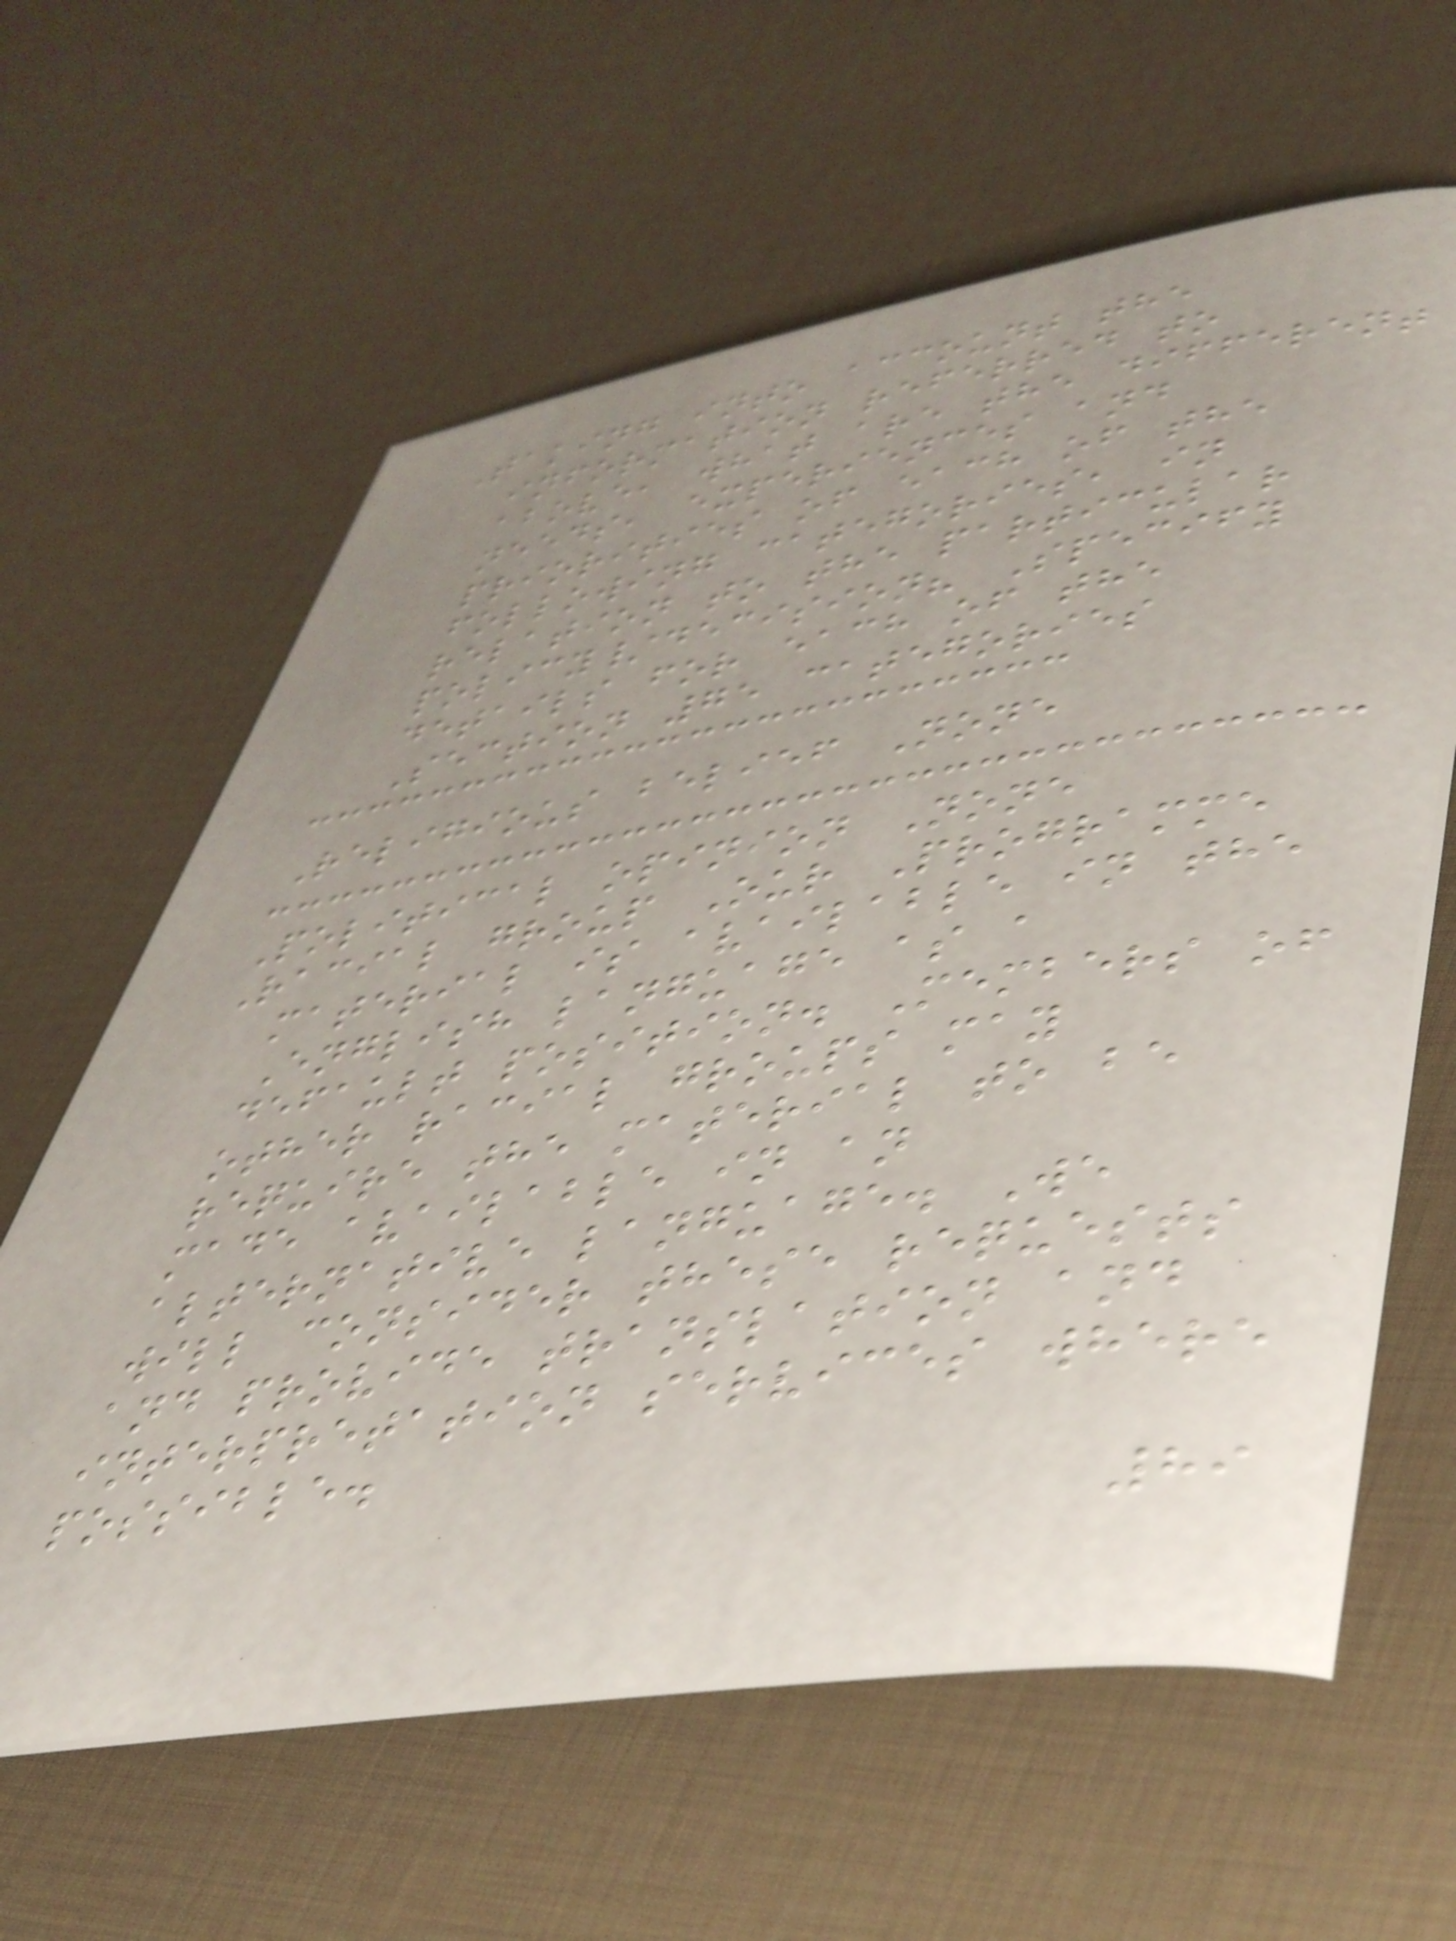Taking into account the
information referred to
above, what are the different
needs, experiences and
priorities of each of the
following categories, in
relation to the particular
policy/decision? Specify
details for each of the
Section 75 categories
Religious belief None
Political opinion None
Racial group Our Programme
material is available in the
English language as a
default position. Members of
other racial groups may
require the material to be
made available in an
alternative language. We
will consider these requests
and provide translation and
interpretation services where
possible.
89
